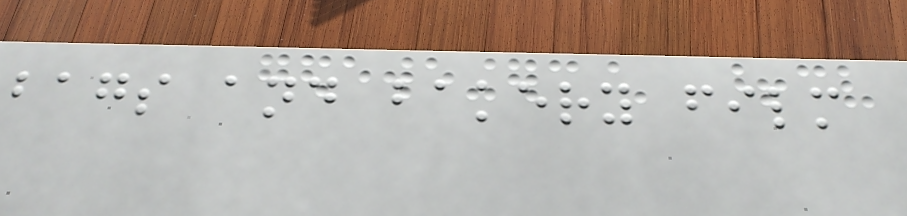bags and bakery film
